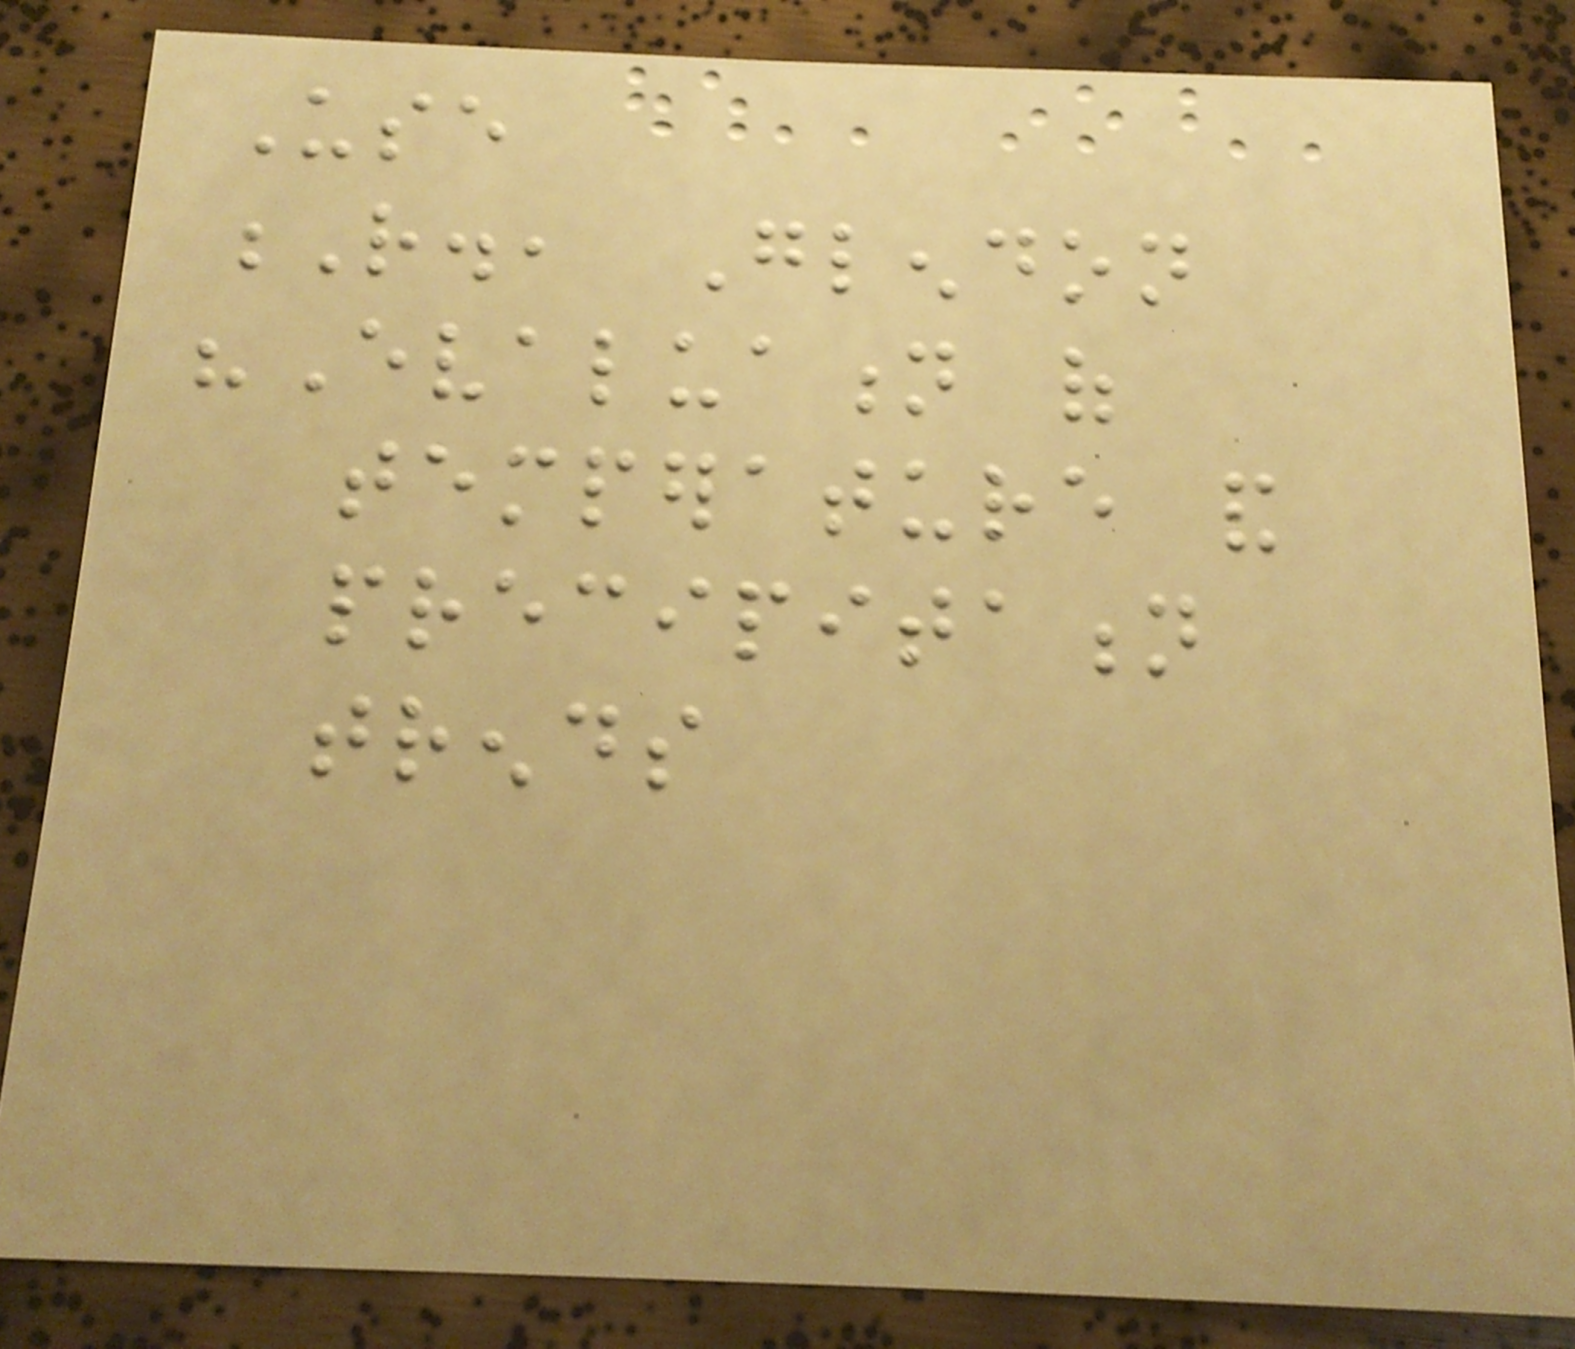Use
R., Glendon
"Evaluation of
temperature and
precipitation
trends
